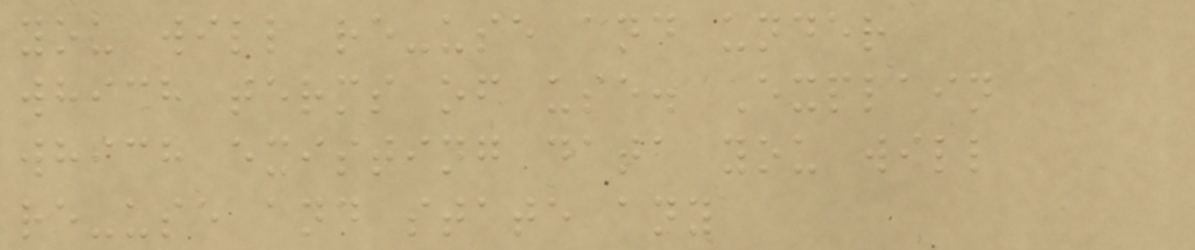you will re-use and under
which terms of use. Explain
which existing data you will
re-use and state any
